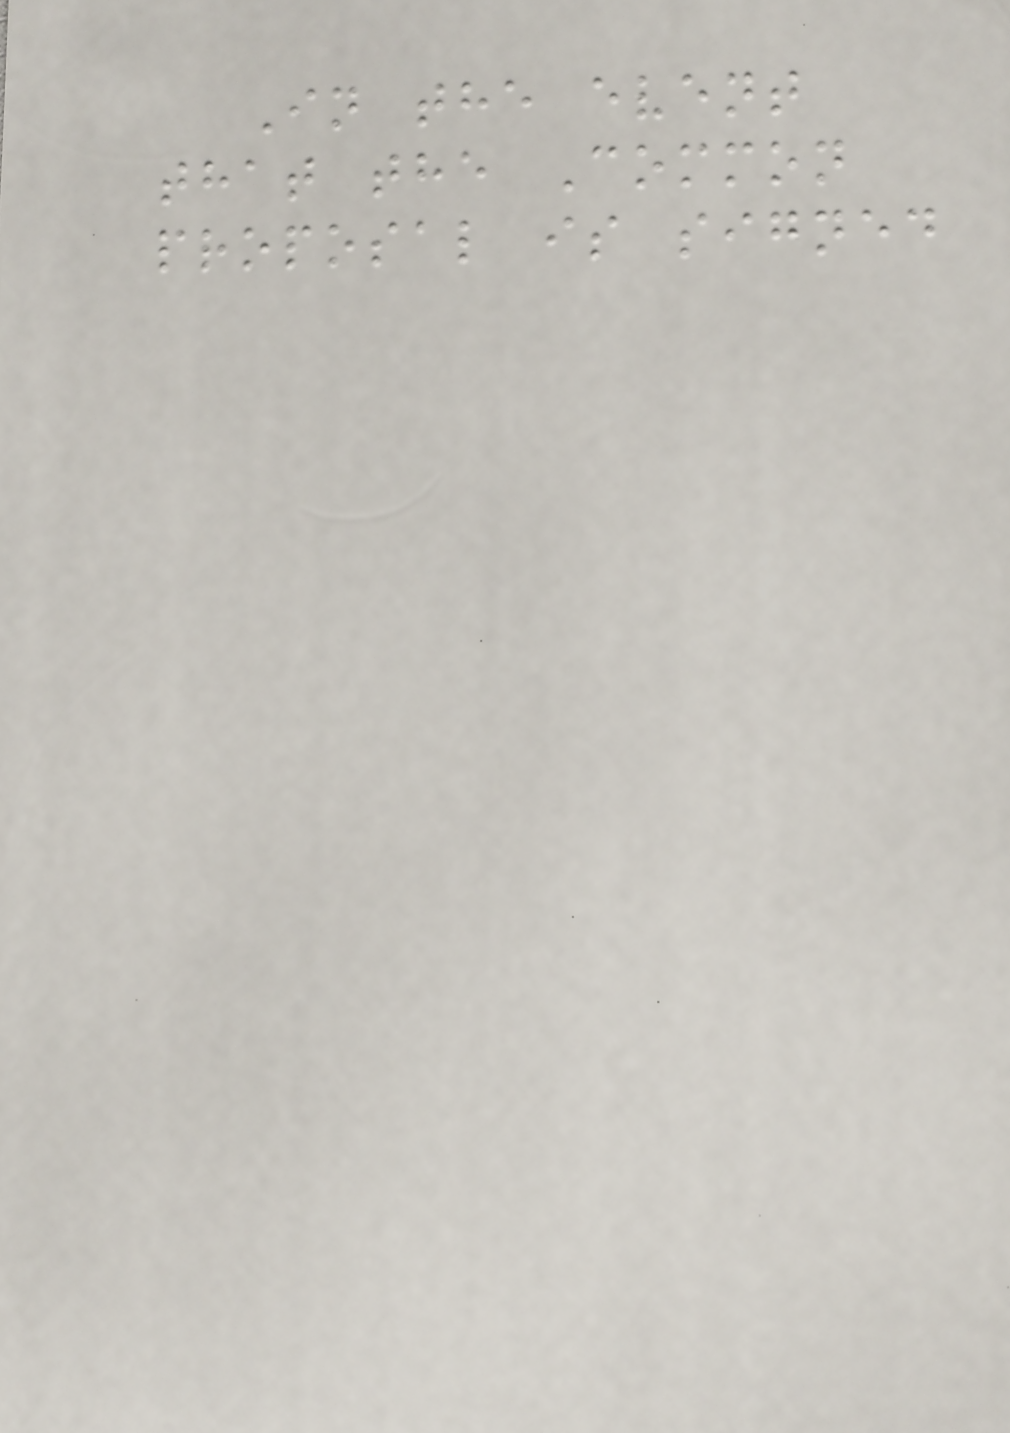In the event
that the Common
proposal is signed
